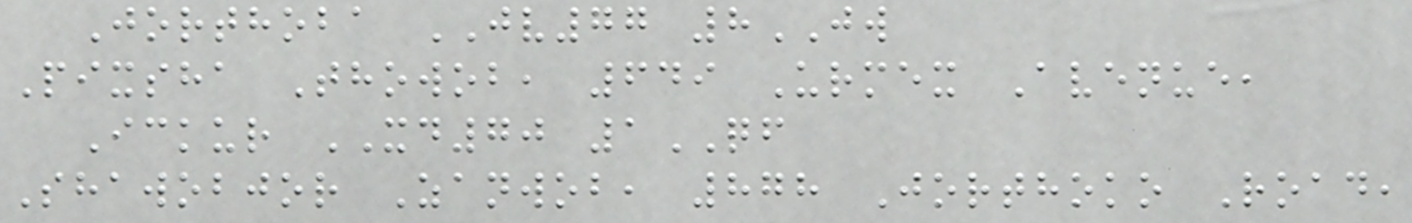Jorthoba JV77 8JW
Pixsha Thowob, 649 Urmex Avenue,
Ickur XD70 1QF
Shawobjor Zanwob, 878 Jorthoko Road,
